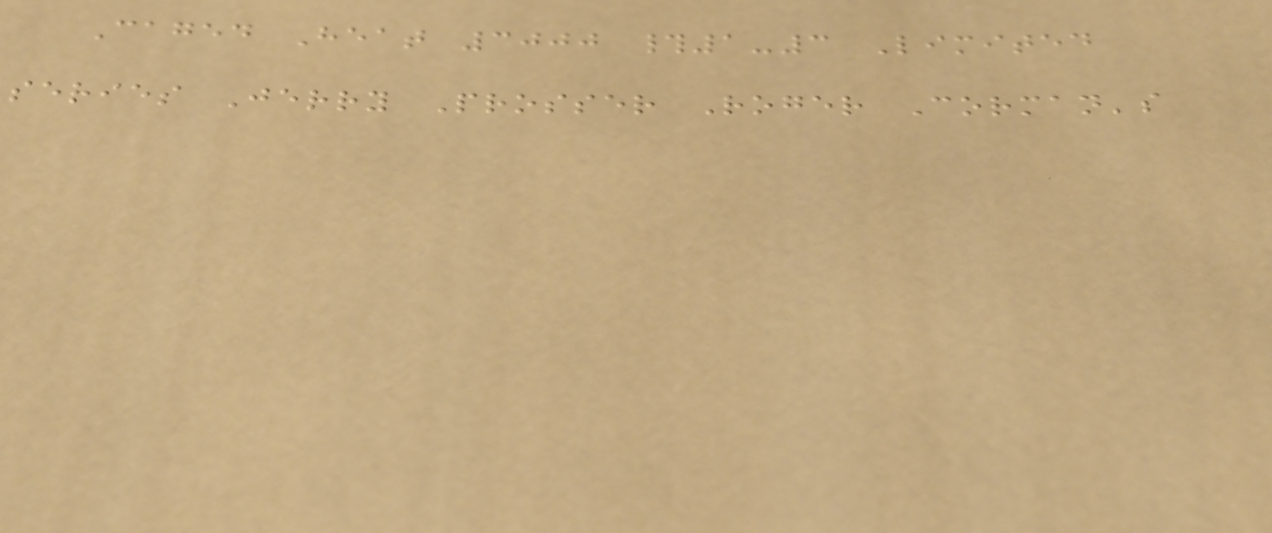Caged Heat 3000 #1-3 Limited
series Jerry Prosser Roger Corman's
